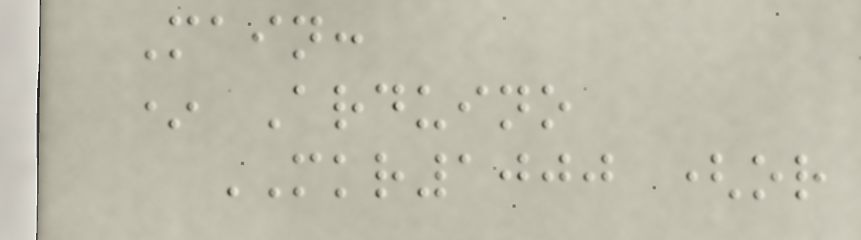Main:
* Arduino
MKR1000 (or
